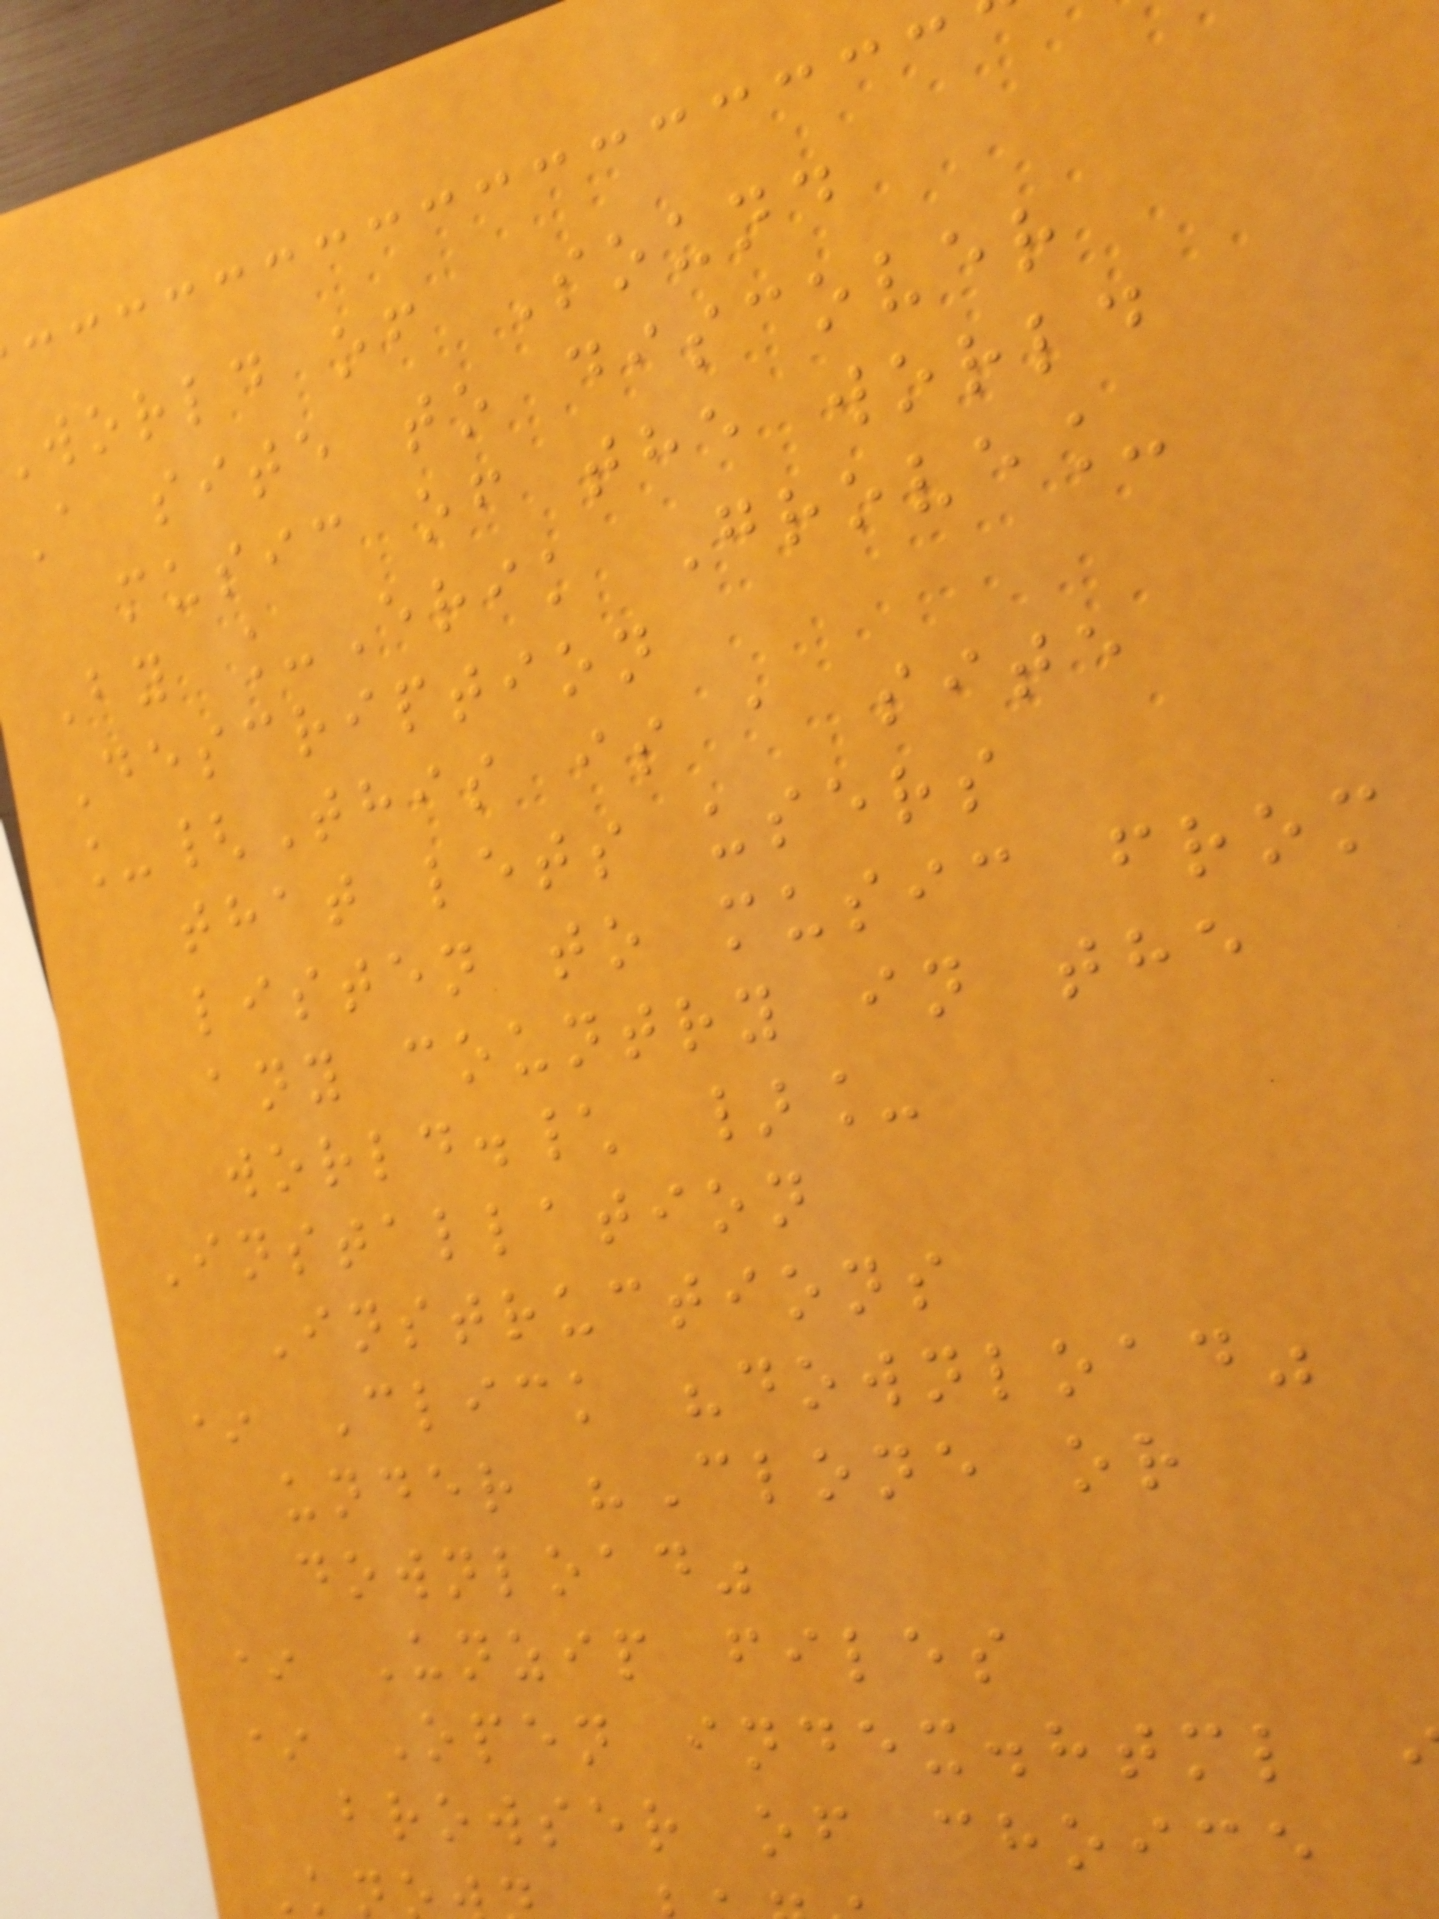world of Sound
A site to discover
music of the world
By _Erik Grove_
Description
_{This is a site
that lets users
listen to music from
any country in the
world.\ }_
Installation
Instructions
* Click "download"
under "Clone or
download"
* Unzip files
* Open index.html
browser of choice
